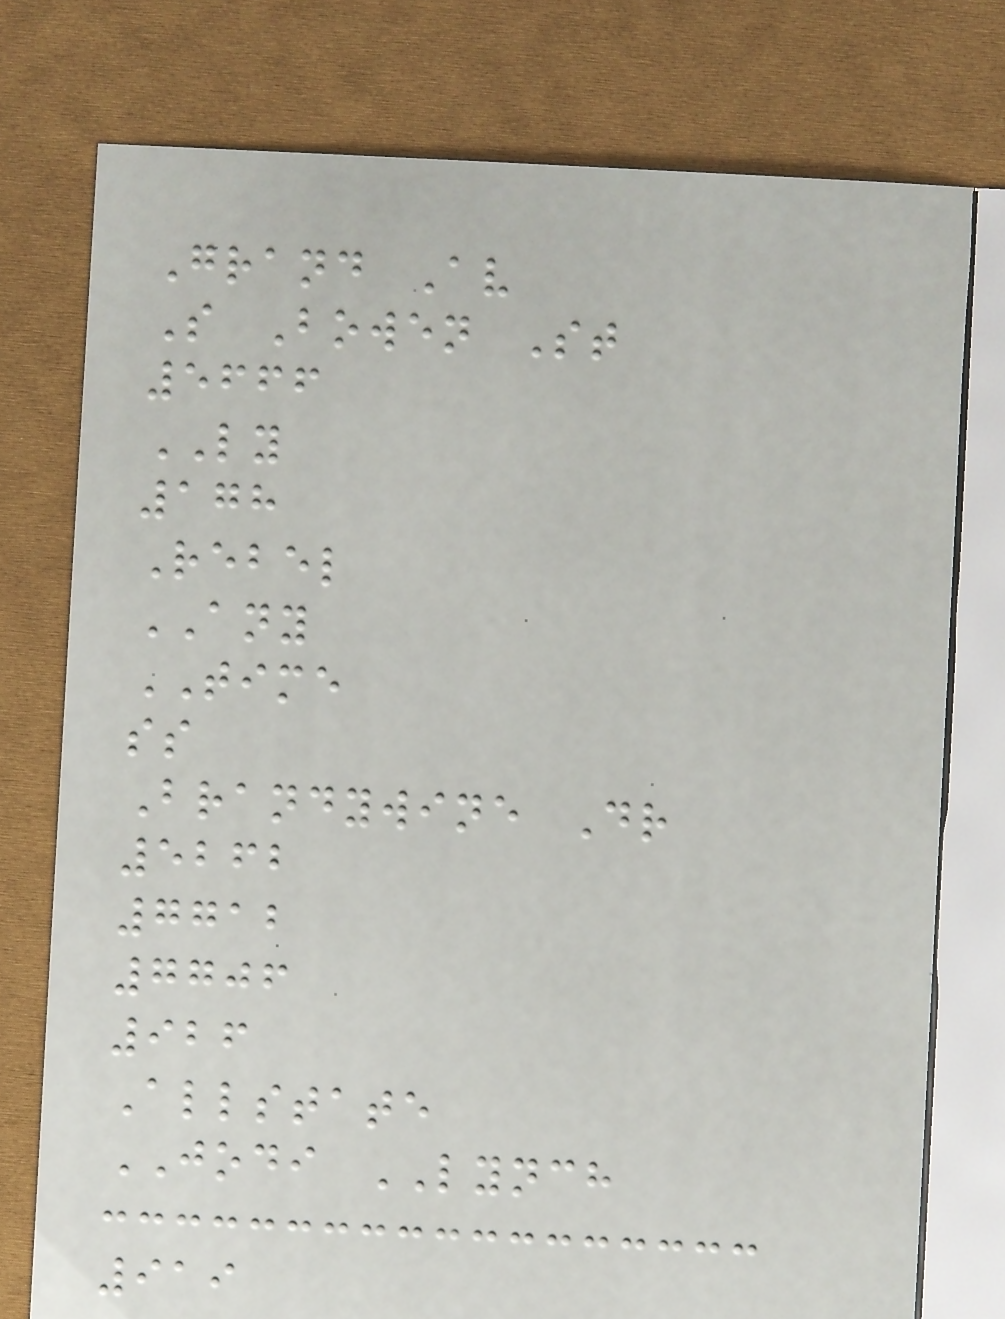Grand Av
S Bowen St
5666
LY
178
Rebel
ANY
TIME
ss
Brandywine Dr
5262
7712
7706
926
Allstate
JODI LYNCH
919
